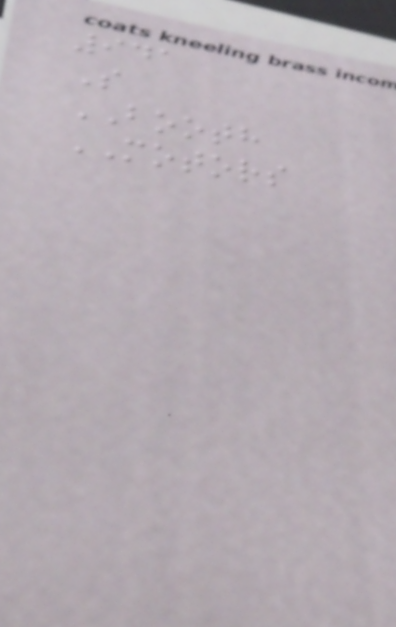941
S
BOOTH
MOTORS
